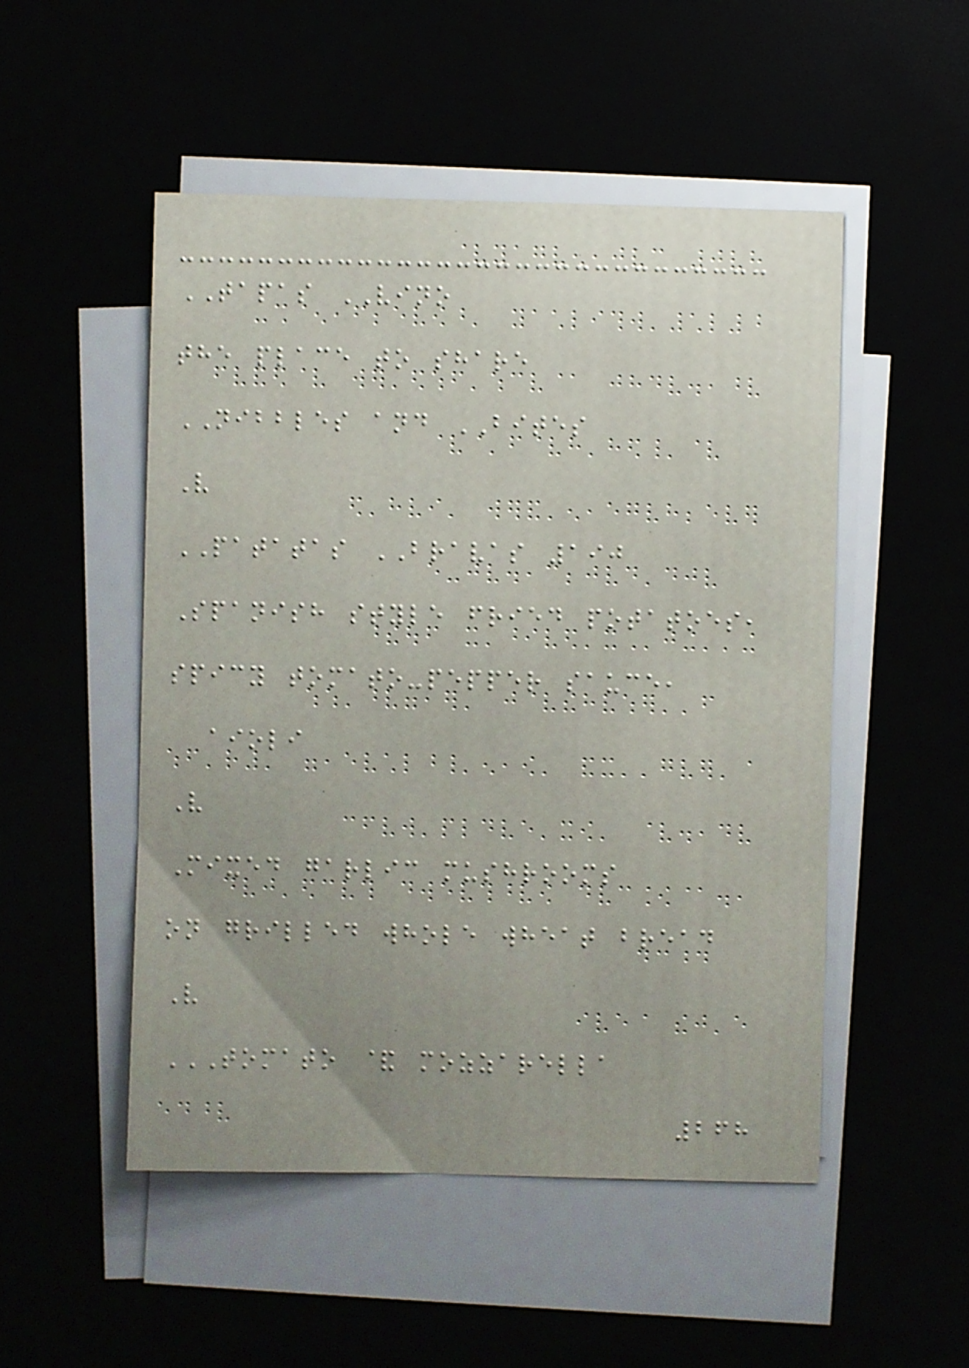TAPAS VINO
the place to share
NIBBLES and BITES
V
PATATAS BRAVAS 190
Spanish style fried potatoes,
spicy tomato-pepper sauce,
aioli
V
Mixed garlic mushrooms
on grilled whole wheat bread
V
TOMATO & MOZZARELLA
268
